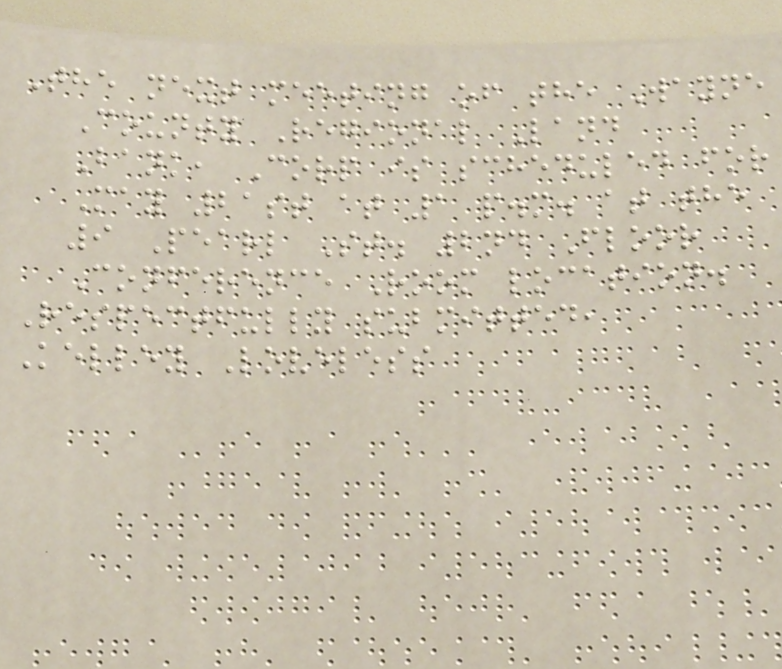The next meeting of the Wayne
County Regional Land
Bank, Corp is scheduled for
May 21st at 1 p.m. at the
9 Pearl St. 2nd Floor
Conference Room location.
Respectfully submitted,
Kelley Loveless
